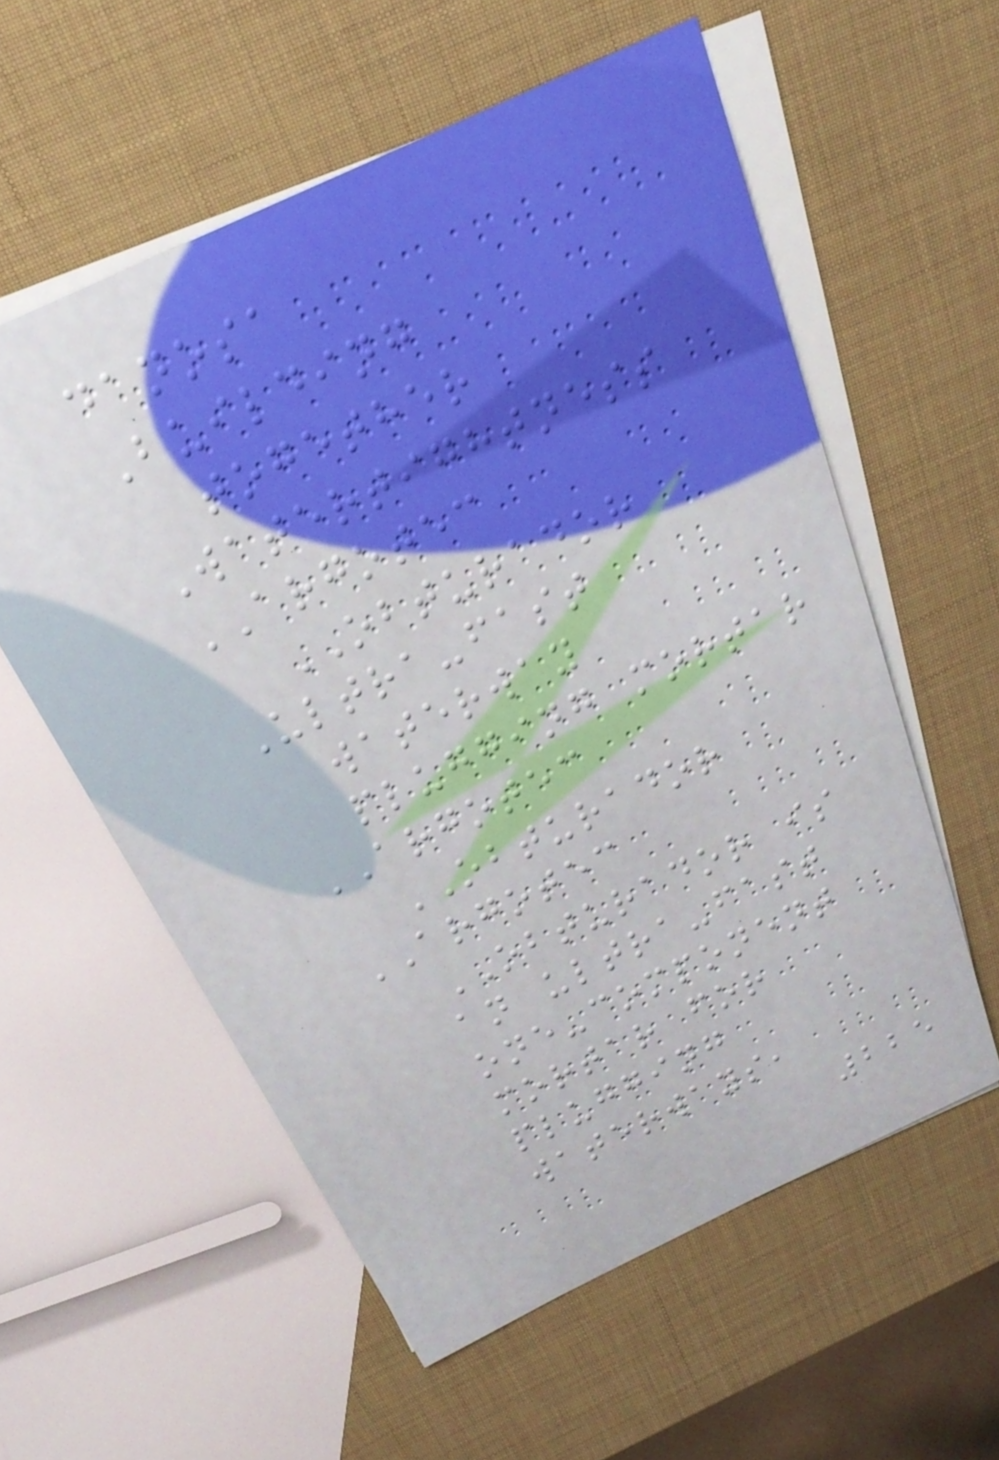danosa
Building
together
Watertightness
ARGOTEC
OBTURADOR
Ultra-fast
waterway
plugging mortar
ARGOTEC
OBTURADOR
ARGOTEC
OBTURADOR is
an ultra-fast
one-component
mortar for
plugging
waterways,
225
